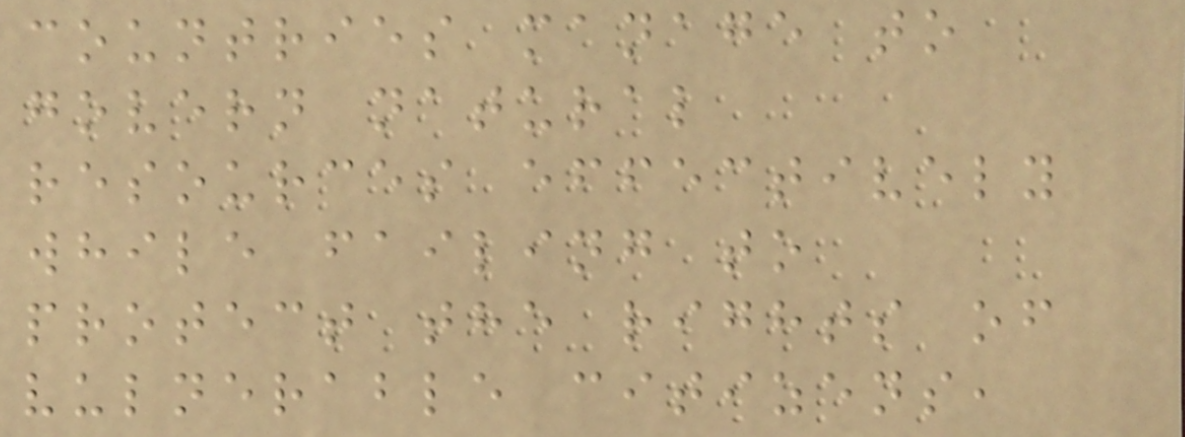countries manage to
govern natural
resources effectively
while failing to
protect the rights of
vulnerable citizens,
